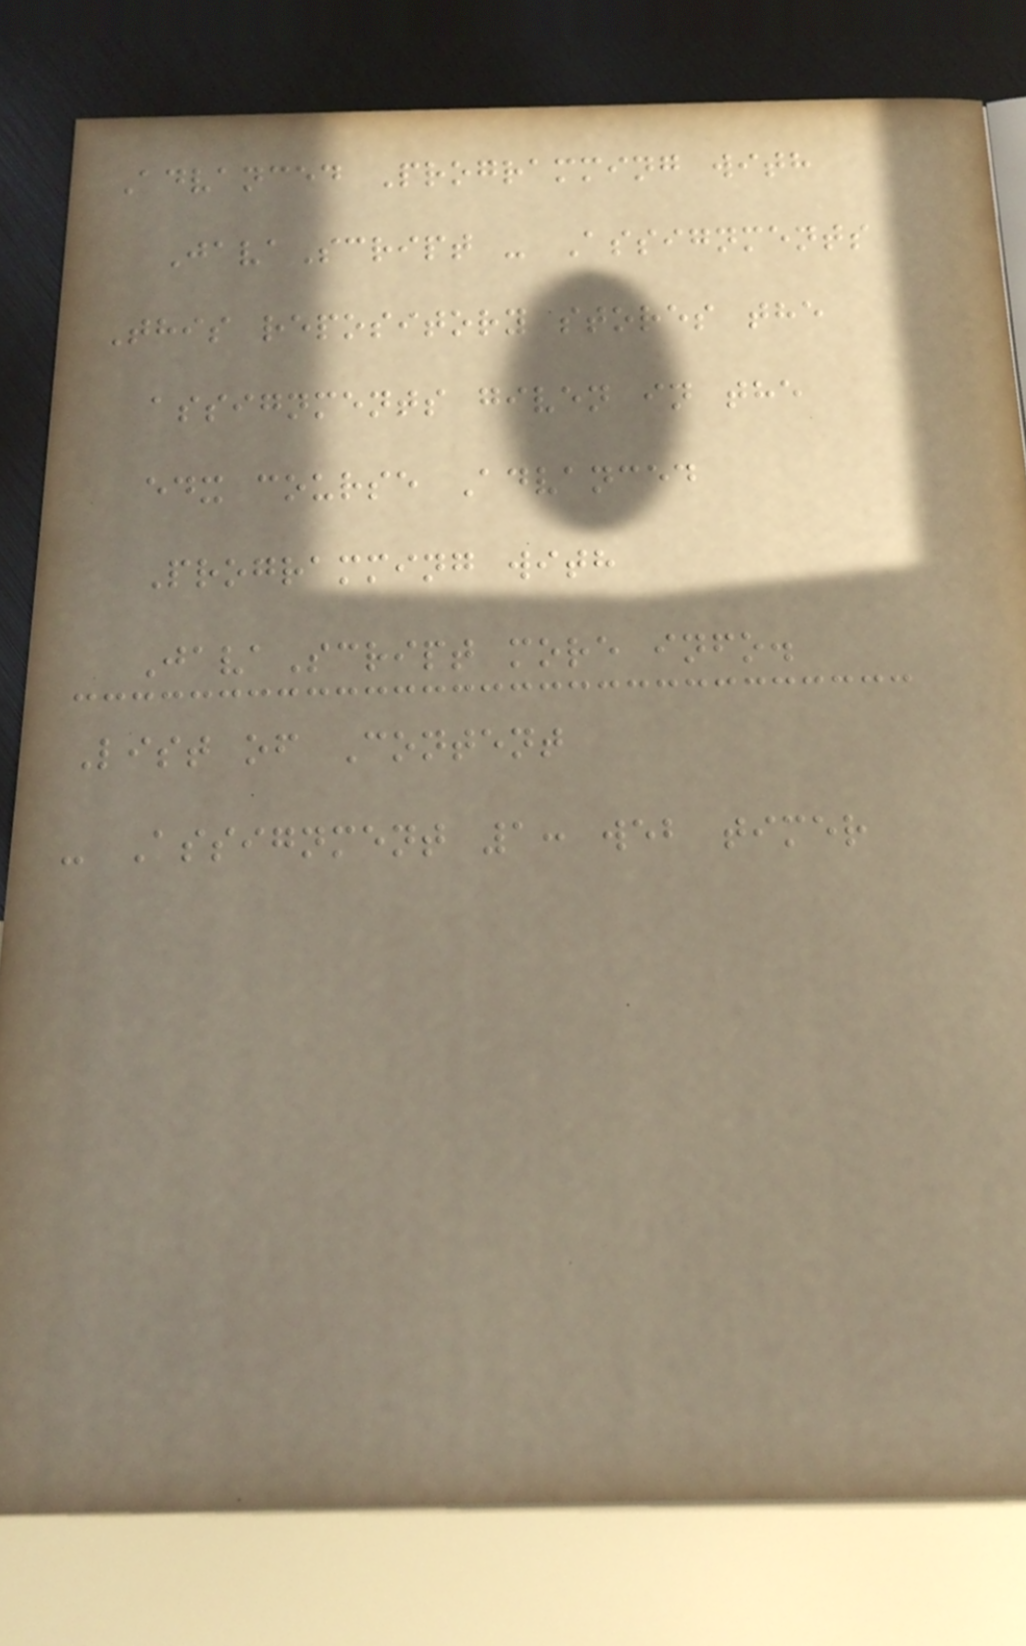Advanced Programming with
JavaScript - Assignments
This repository stores the
assignments given in the
edx course Advanced
Programming with
JavaScript more info.
List of Content
- Assignment 1: web timer
